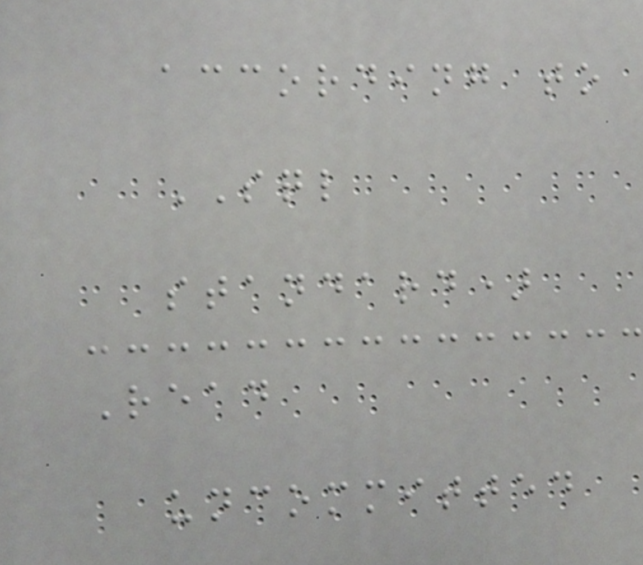according to
SQL
standard)
Read
uncommitted
